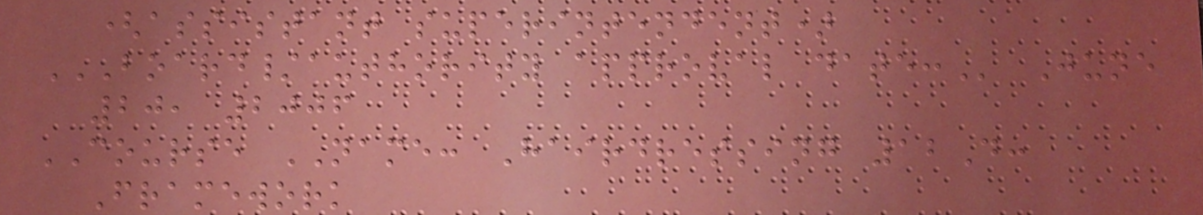(assistant superintendent)
BOARD/AUTHORITY APPROVAL DATE: June
20, 2006
COURSE NAME: Hairdressing 12D:
Framework
